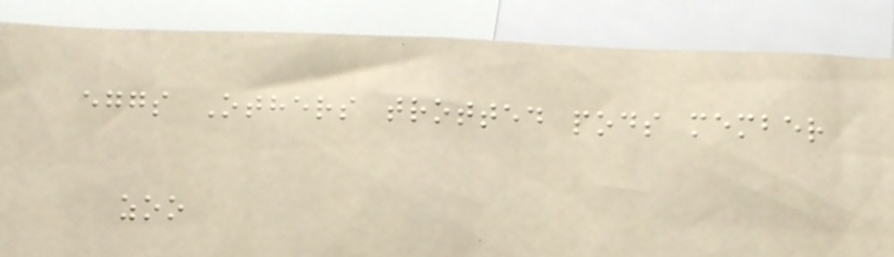eggs Others trotted pods member
zoo
